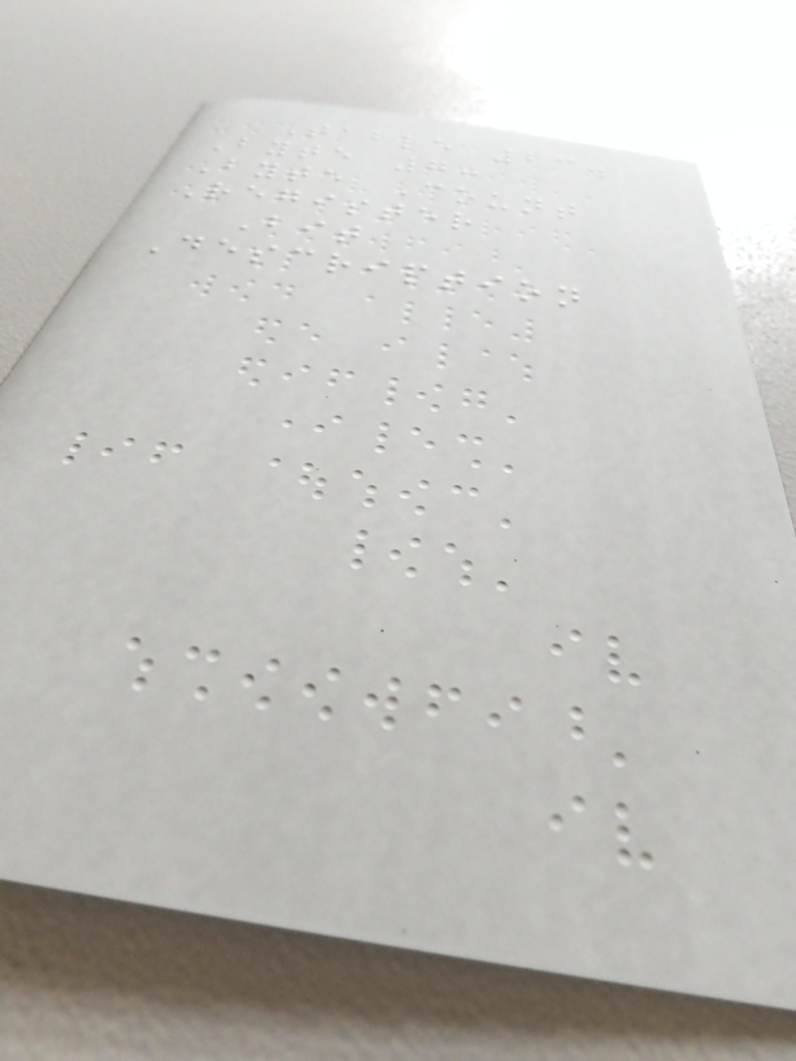Table 23.
Byte 7:
Byte Count
Register
Bit
Description
